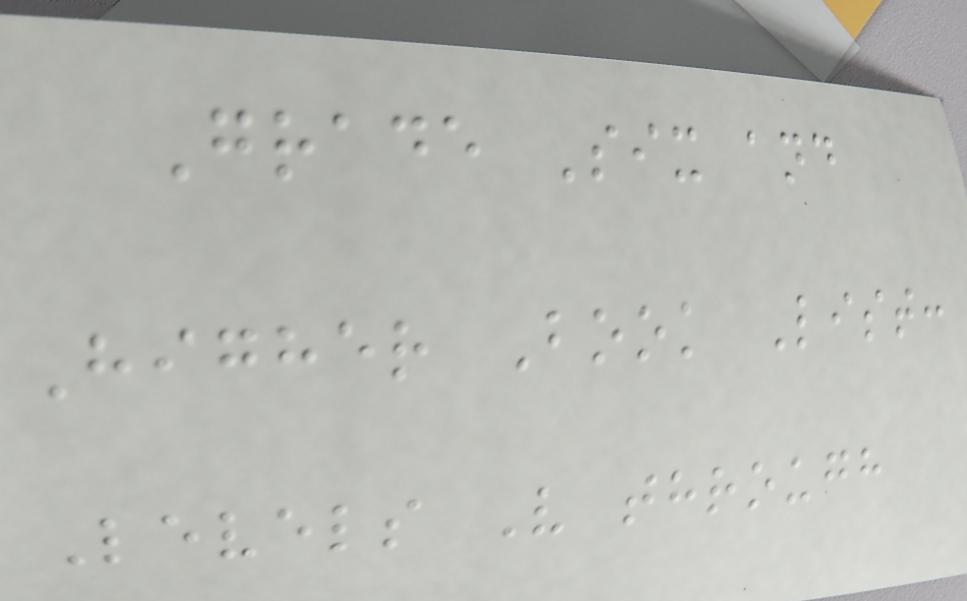Grade Six and
Higher Book List:
Levels V through
